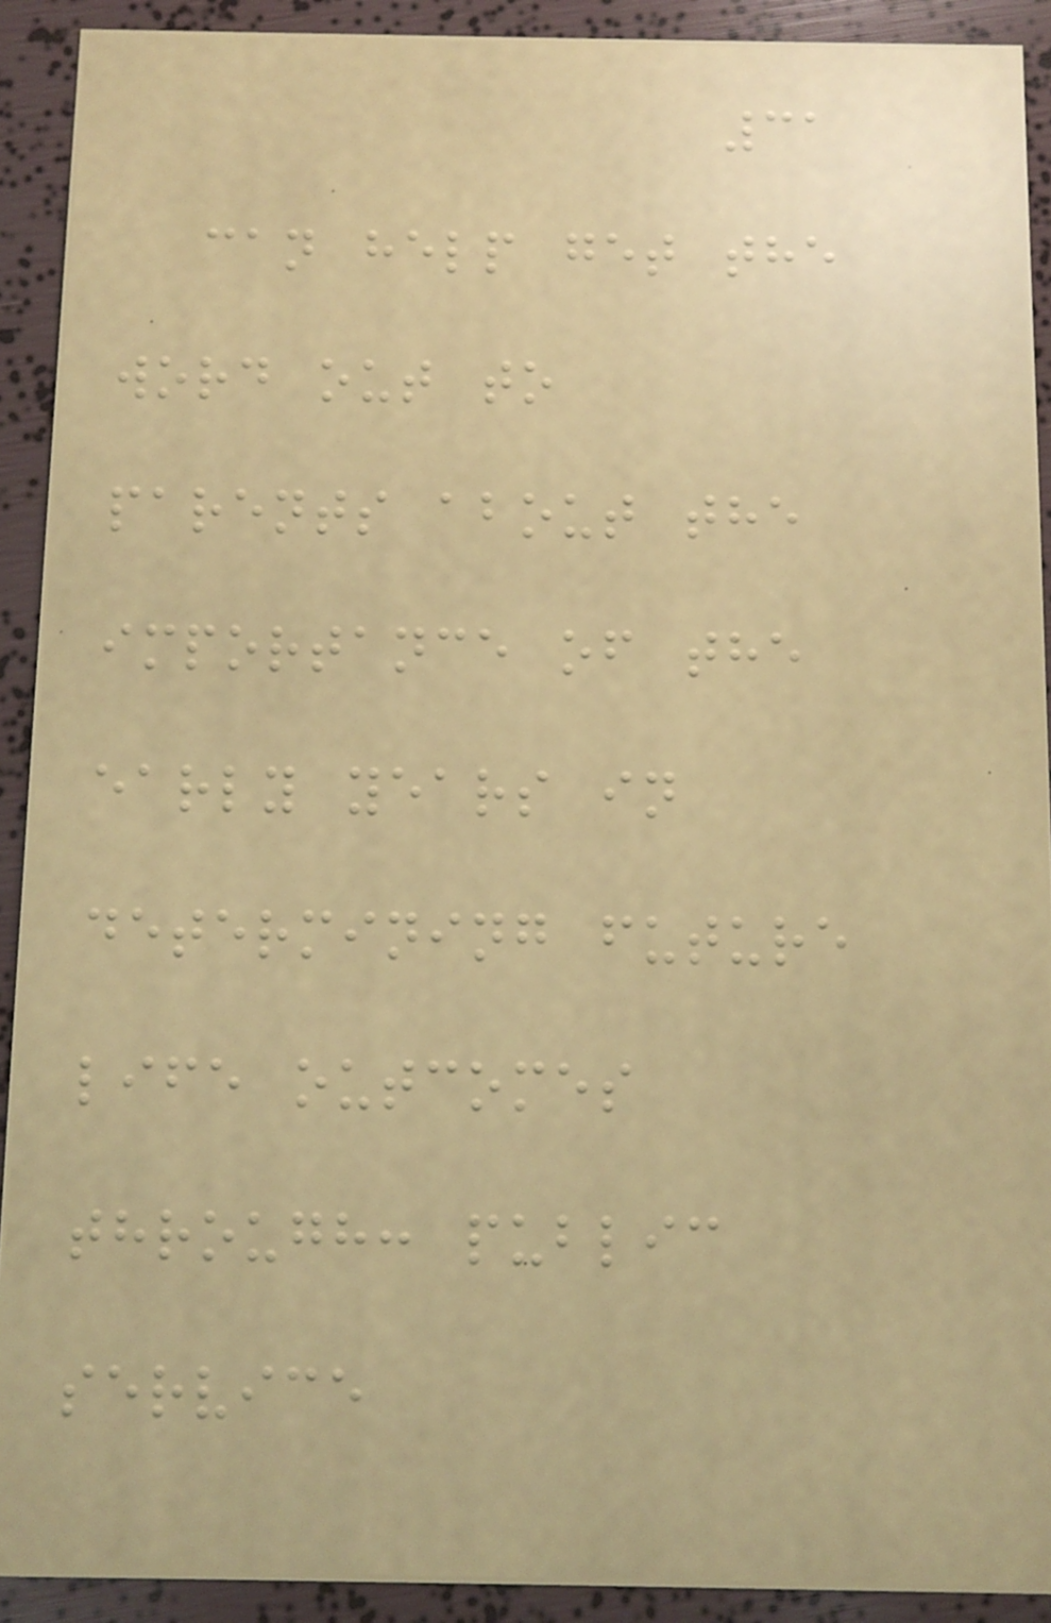31
can help get the
word out to
parents about the
importance of the
early years in
determining future
life outcomes
through: public
service
